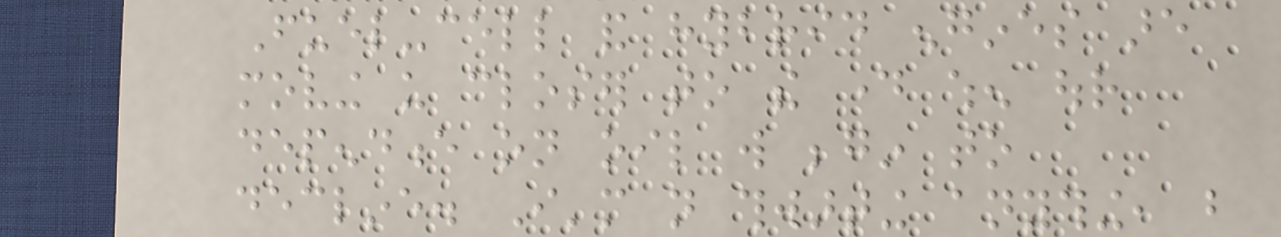Fuel-cell and hybrid engines are
moving us closer to the day when our
dependence on oil will begin to
decline. I'm not thwarting anything, but
